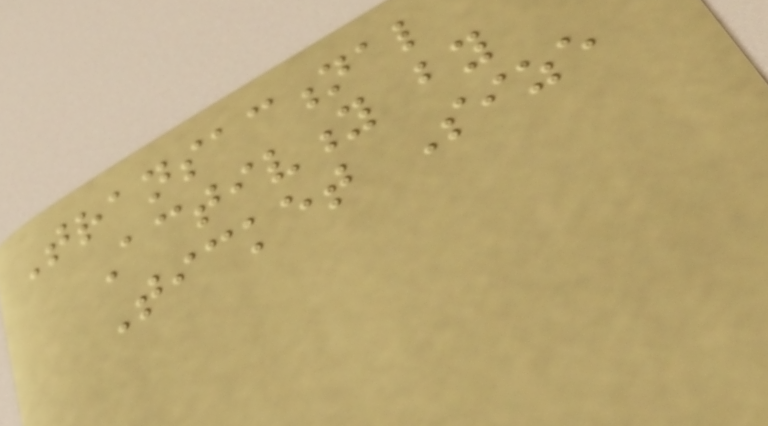Transactional
Activity by
Ticket Size
